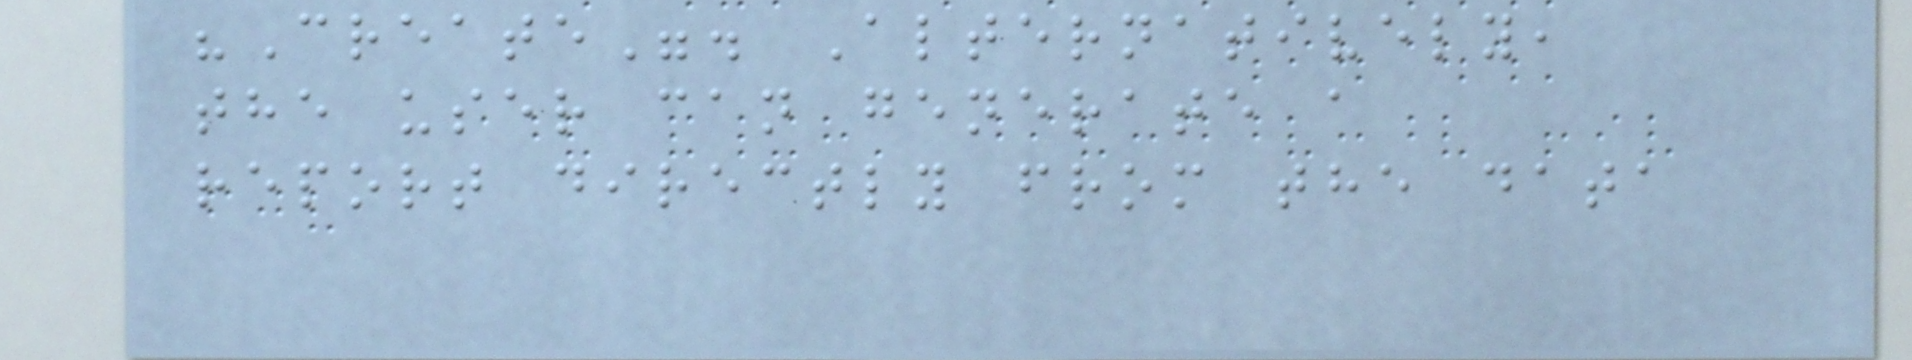"Create". Alternatively,
the user can generate a
report directly from the data
